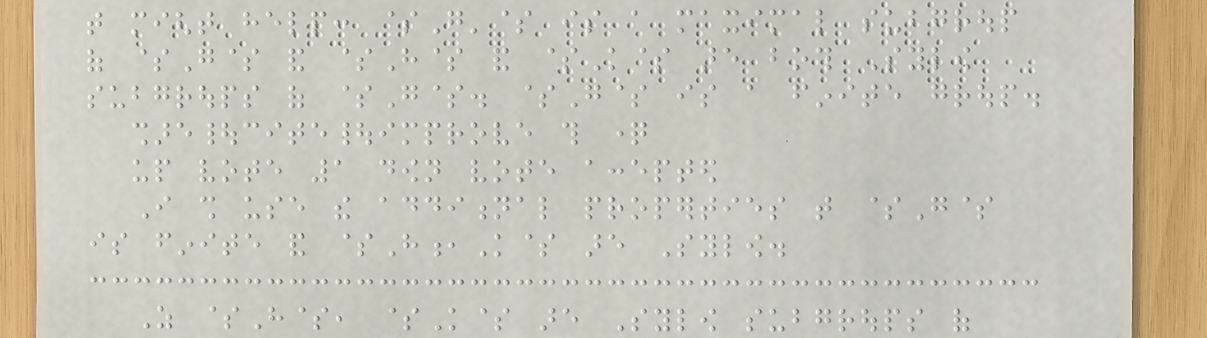that might help: $G'$ is a maximal subgroup
of $G$ and $H$ and $K$ are both Sylow
subgroups of $G$. $G$ is a finite group.
share|cite|improve this question
up vote 1 down vote accepted
I shall use the additional properties that $G$
is finite and $H,K$ are Sylow.
As $H$, $K$ are Sylow subgroups of
